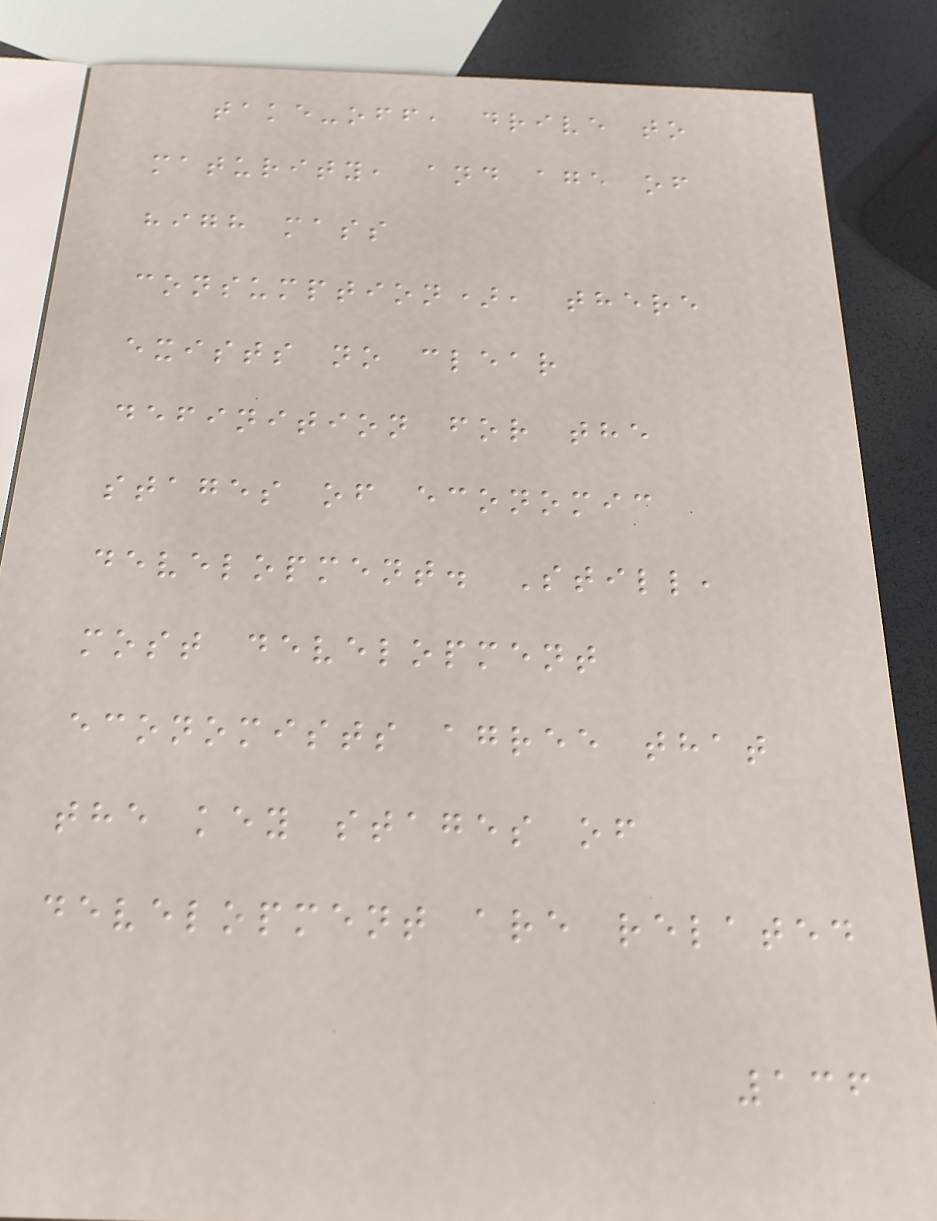take-off, drive to
maturity, and age of
high mass
consumption), there
exists no clear
definition for the
stages of economic
development. Still,
most development
economists agree that
the key stages of
development are related
136
